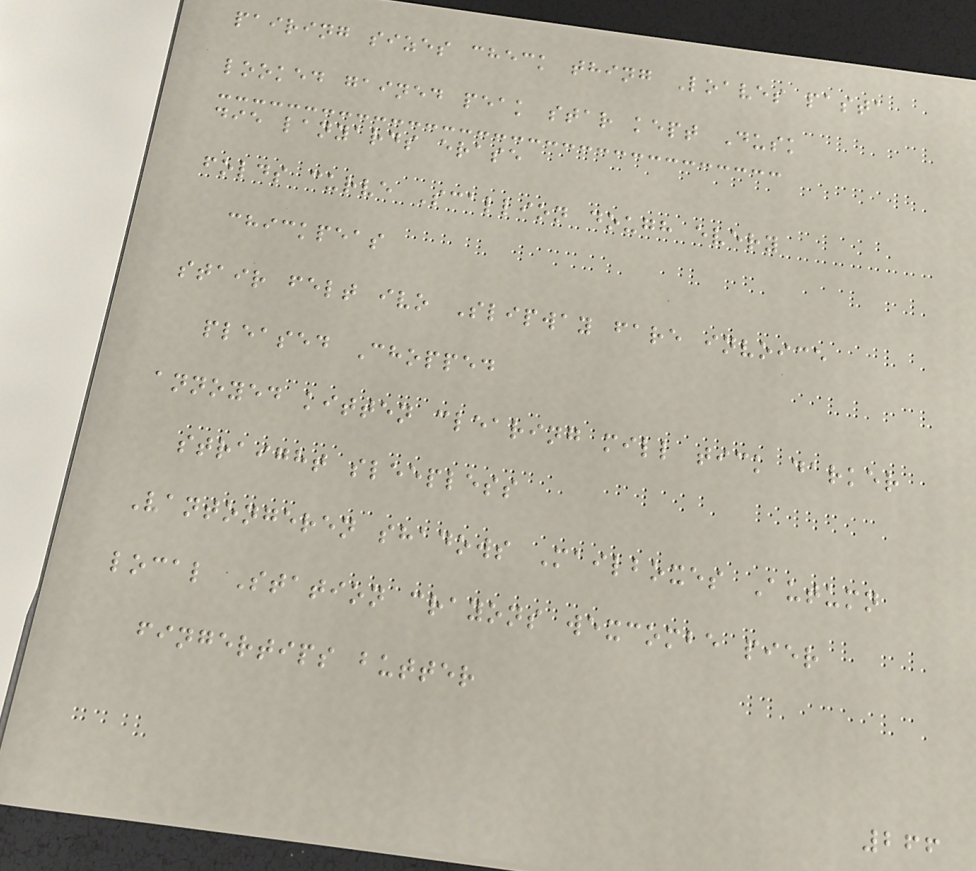pairing sizes check thing Loaves pasta
looked gained peak star kept Dusk
die lanyards erase
folds curve Scallion dough every
chickpeas
stair felt ivo Slipway fare invoice
pleased Chopped
annoyed kitten clearing mill tick darker
straight sleepless
Vantongeren shadows Mailboxes Autumn
local Station crayons wexcombe pier
fingertips butter
266
